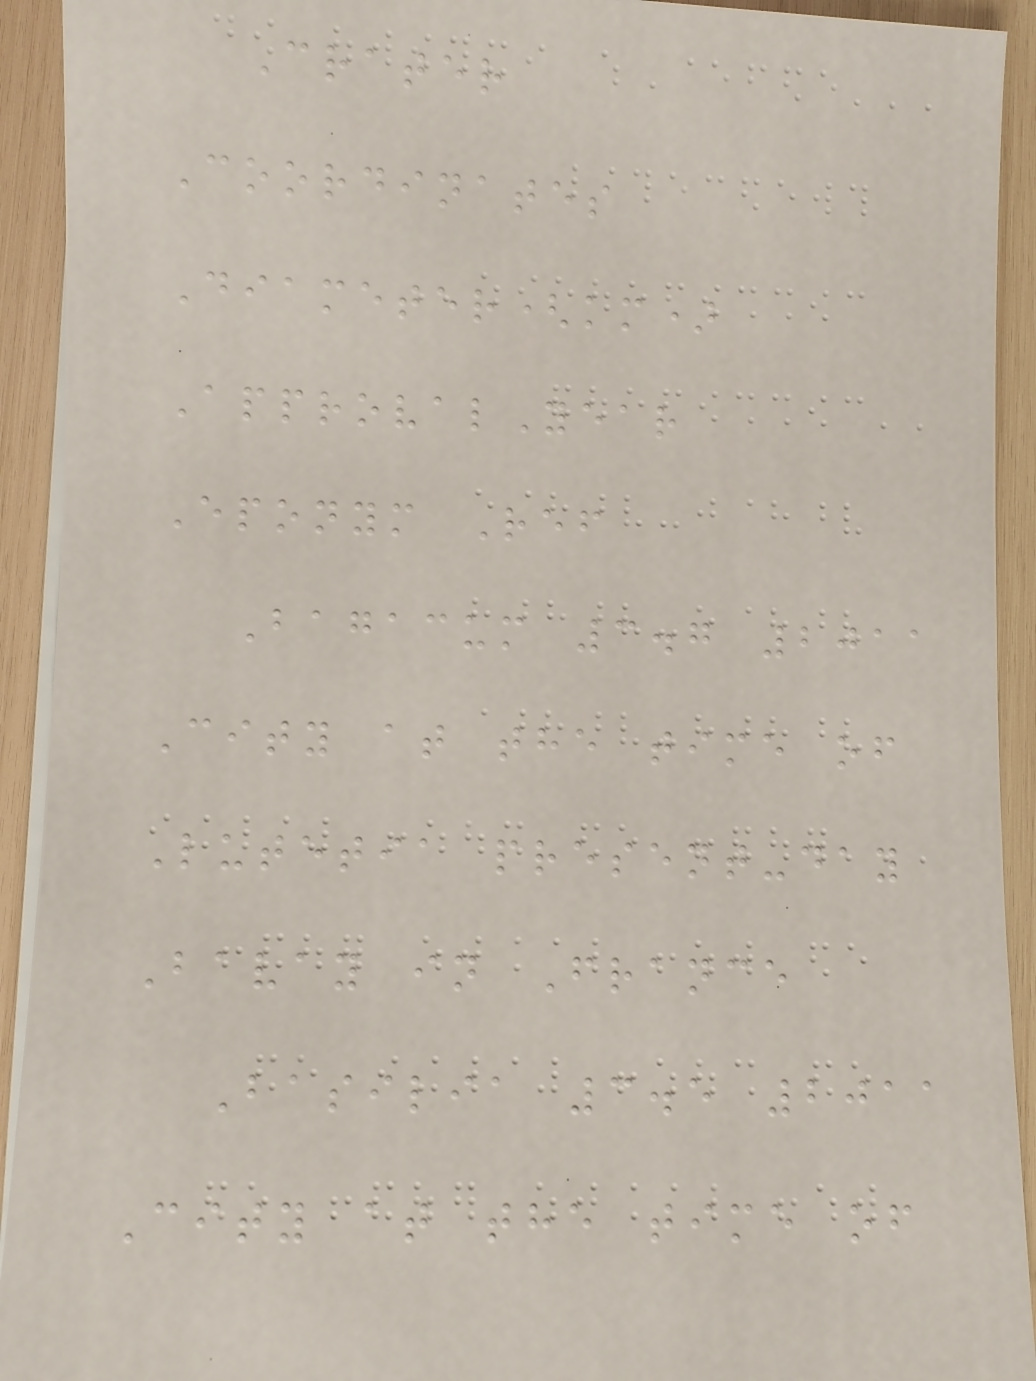Crater
Coordinates
Diameter(km)
ApprovalYear
Eponym Ref
Bagacum 3.7 2011
City at the time of
Lutetia present-day
Bavay in France
Basilia 3.5 2011
City at the time of
